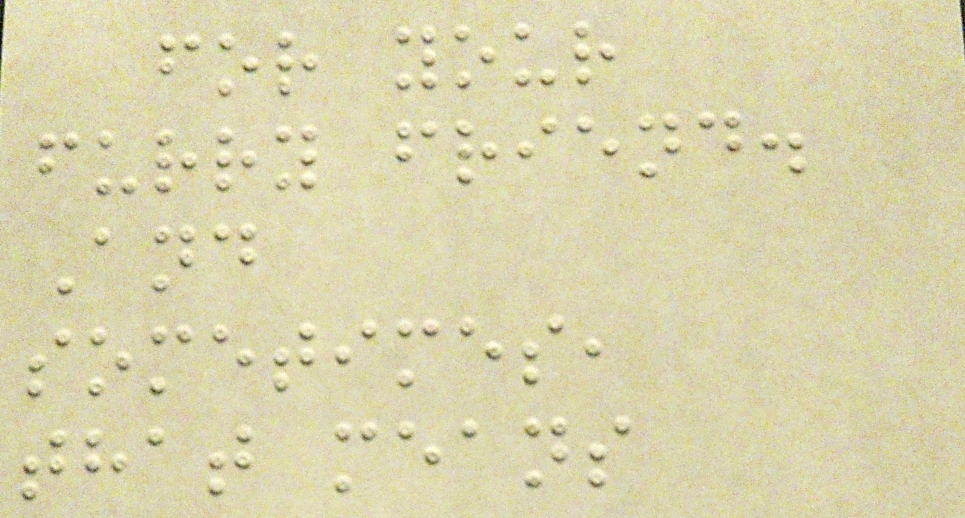for your
furry friend.
And
sometimes,
that means
